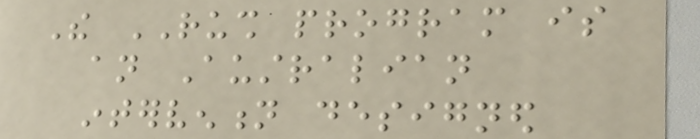The RUSH program is
an Australian
intervention designed
